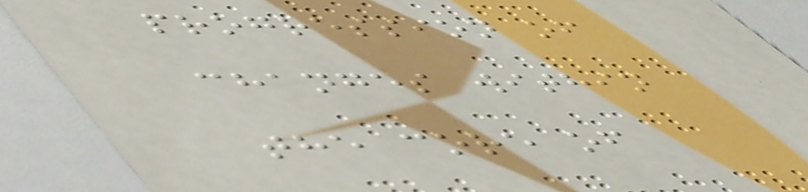progression of
changes within
the core of
